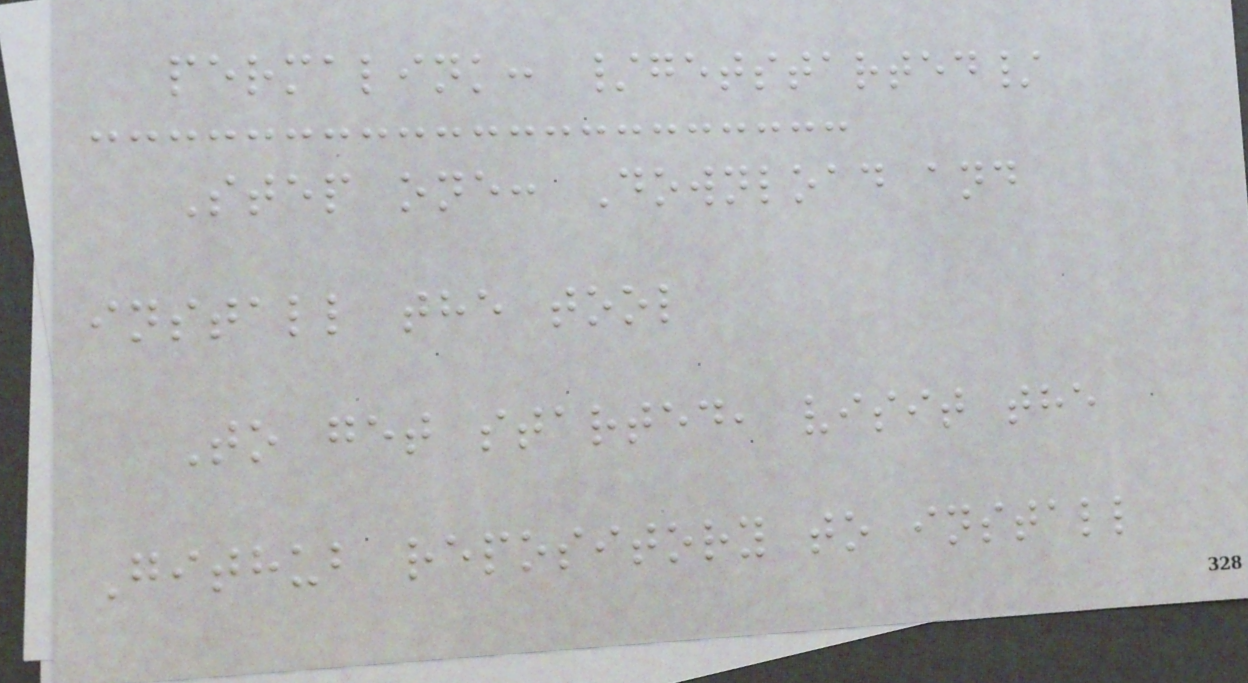permalink: /getstarted/
Step one: Download and
install the tool
To get started, visit the
Github repository to install
